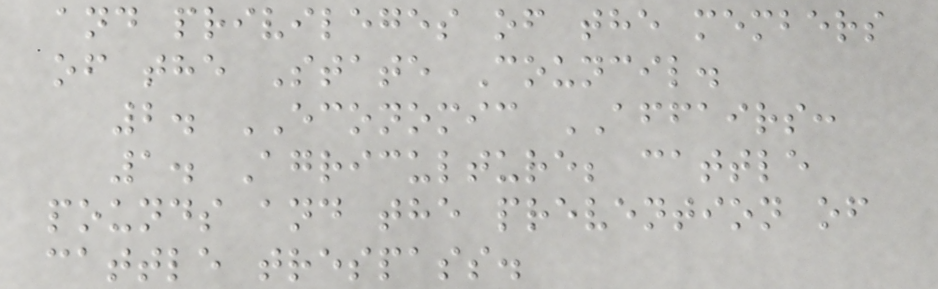and privileges of the members
of the State Council.
2. ECONOMIC AFFAIRS:
1. Agriculture; cattle
pounds and the prevention of
cattle trespass.
